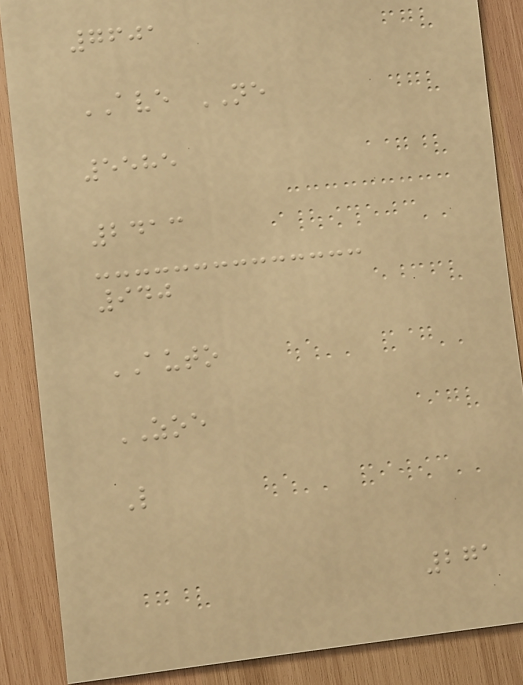7601
AVE NE
5585
2413
940
AUTO
ZOE
L
271
